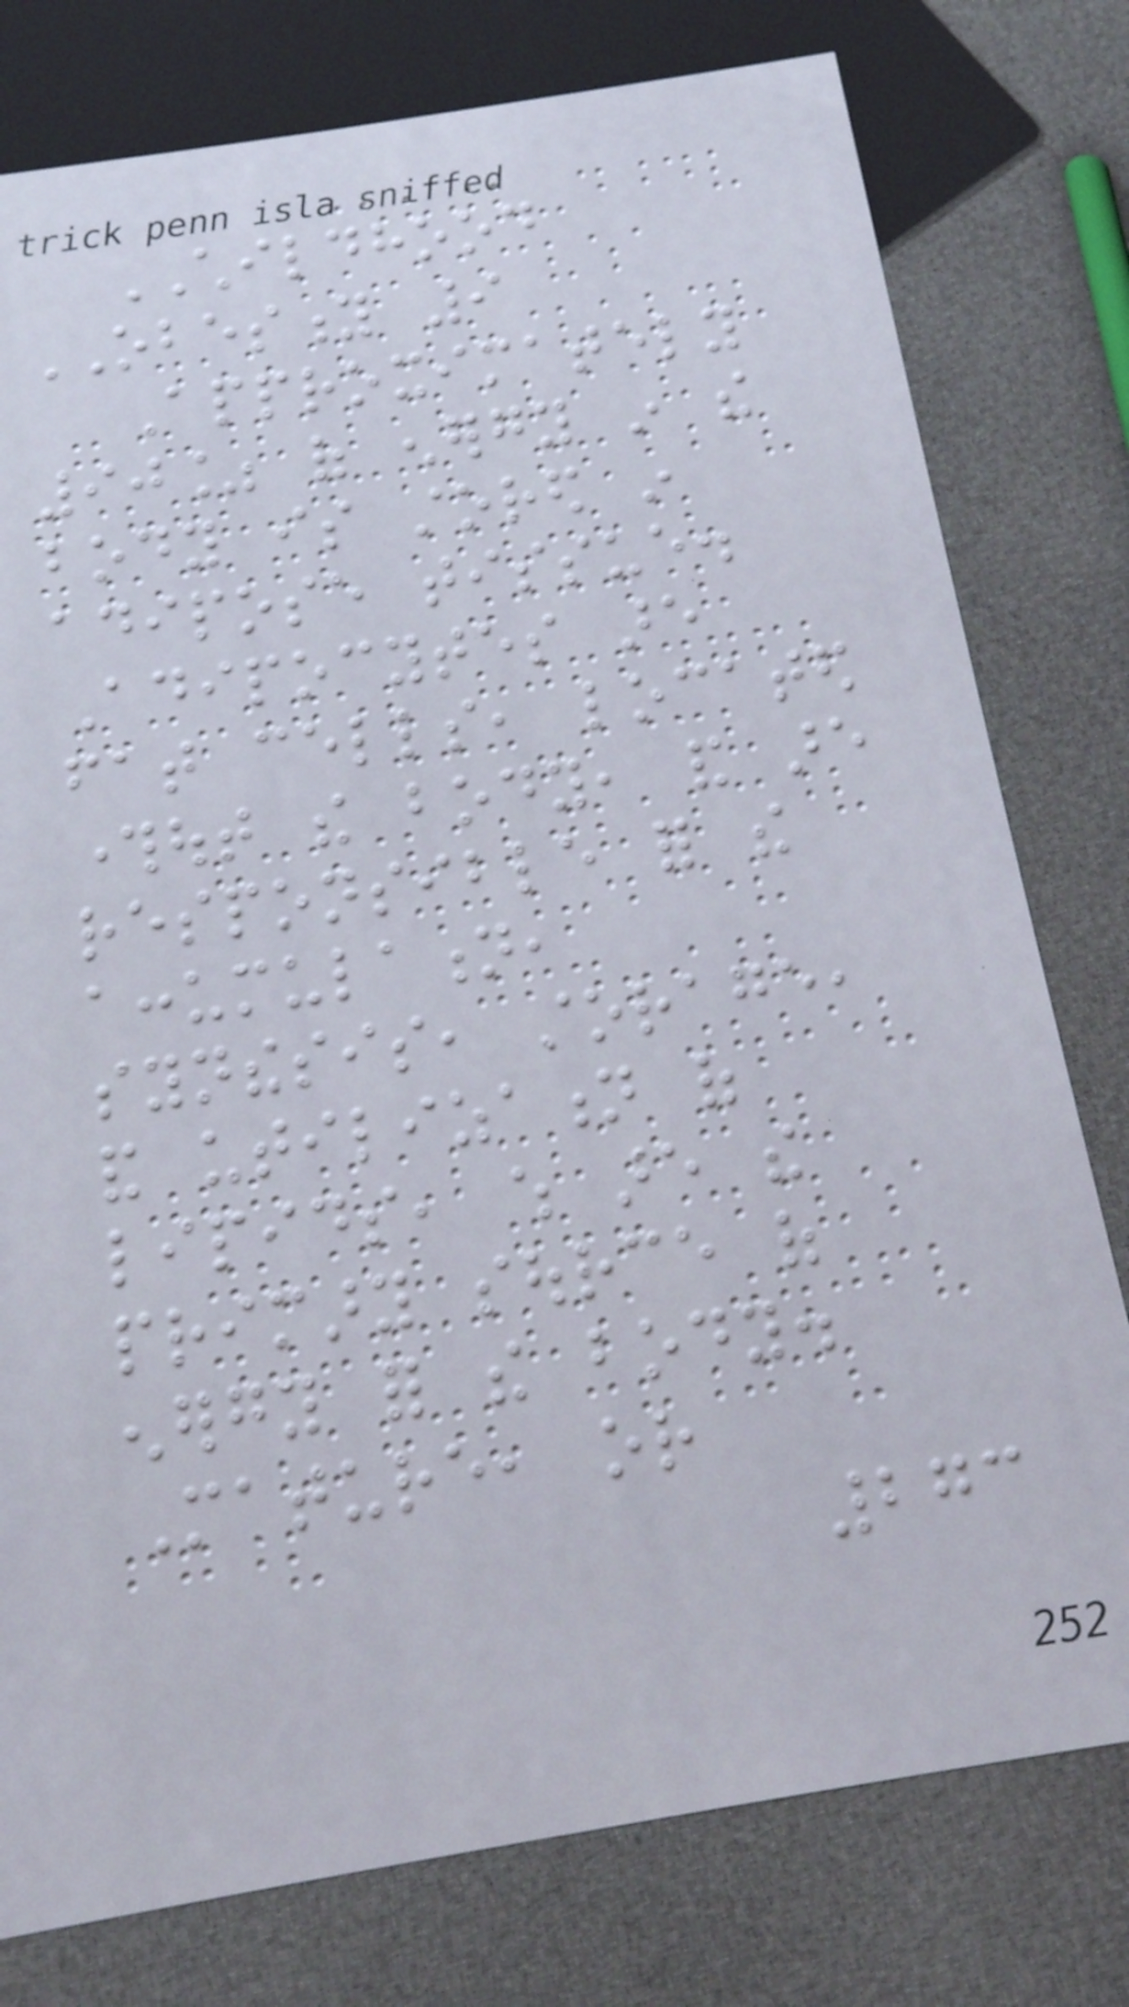CHILDHOOD
OBESITY 9
Approximately
90% of energy in the
body is stored in
adipose tissue.
Adipocytes are
fat cells, located
throughout the body, and are
responsible for the
accumulation,
synthesis, storage,
and utilization of
lipids, which are the
primary source of
energy for the body.
Mature, or
273
